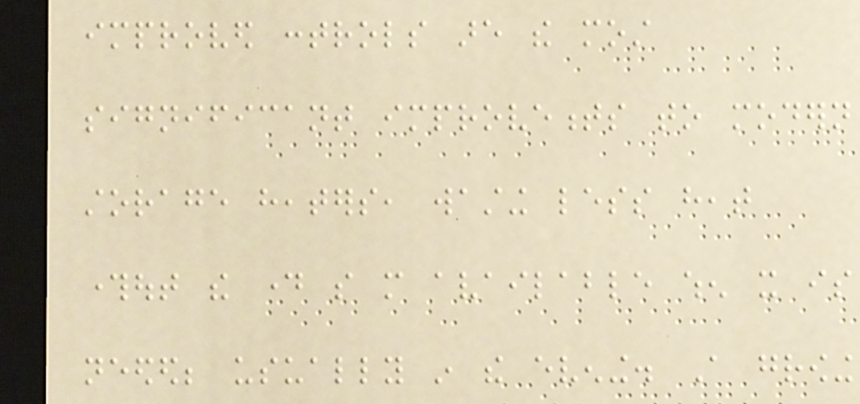improved controls are the most
significant improvements to modern
storage heaters, wasting less heat
throughout the day so more available when it is
needed; usually in the evening. A growing
